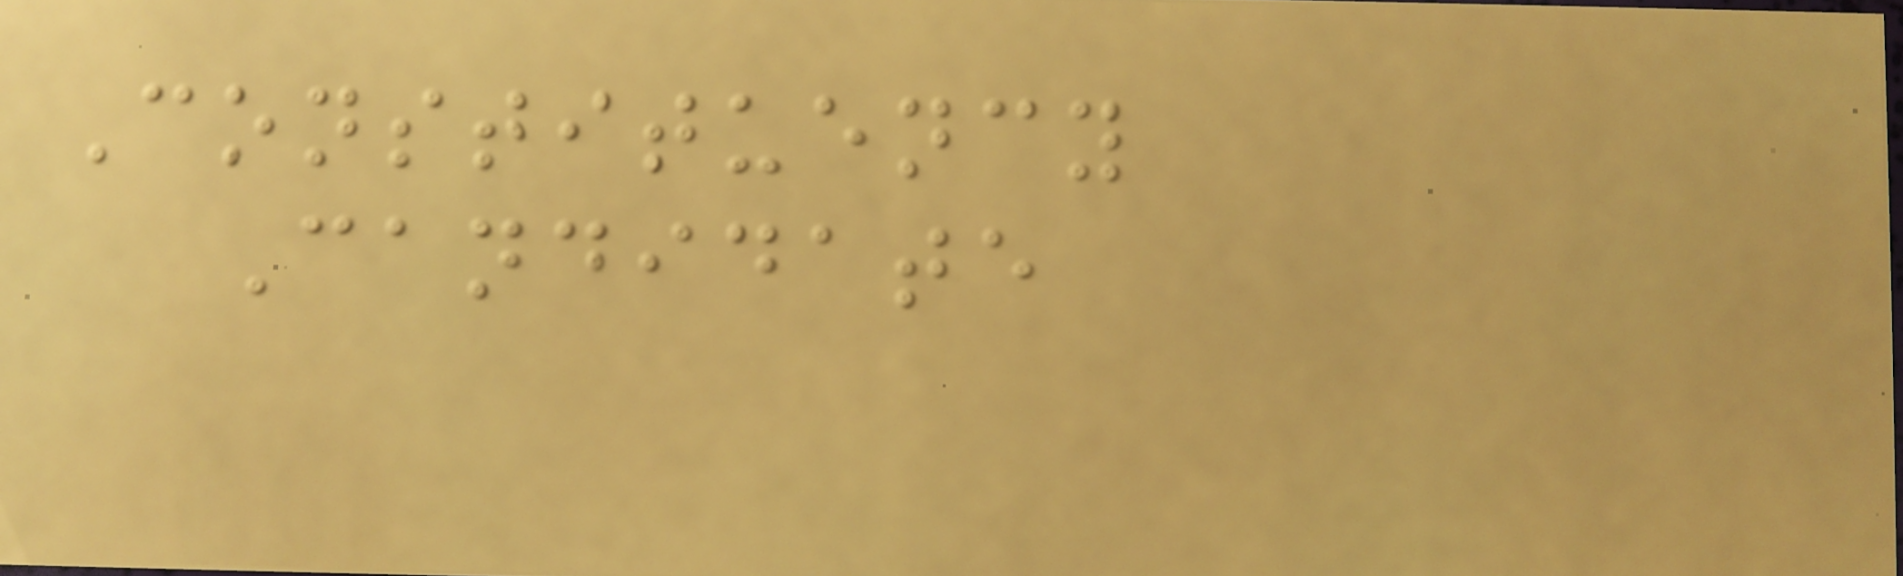Constituency
Candidate
